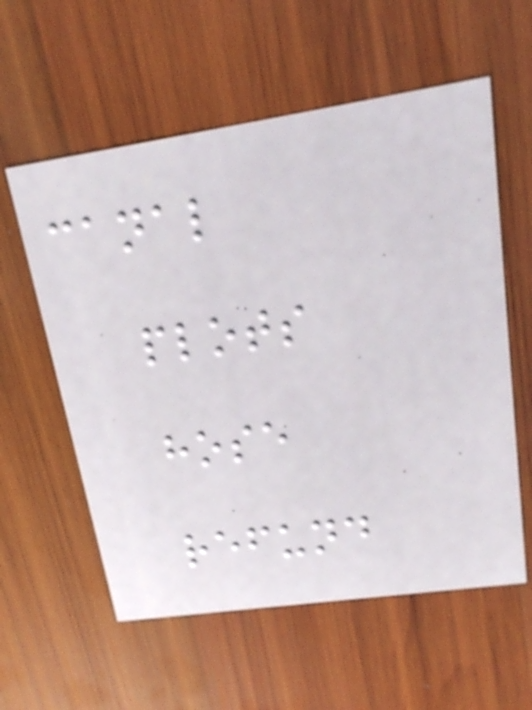canal
plots
hose
refund
